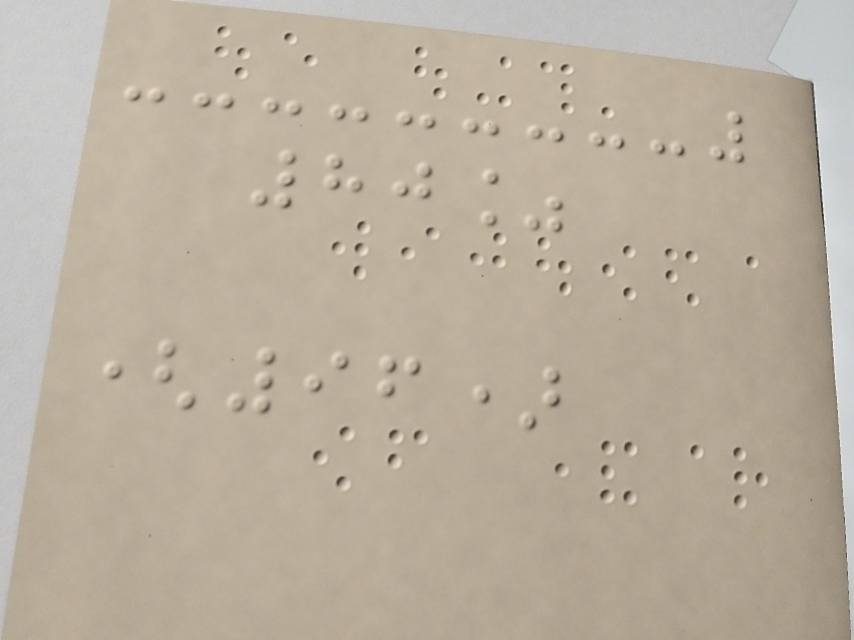80%
(96)
